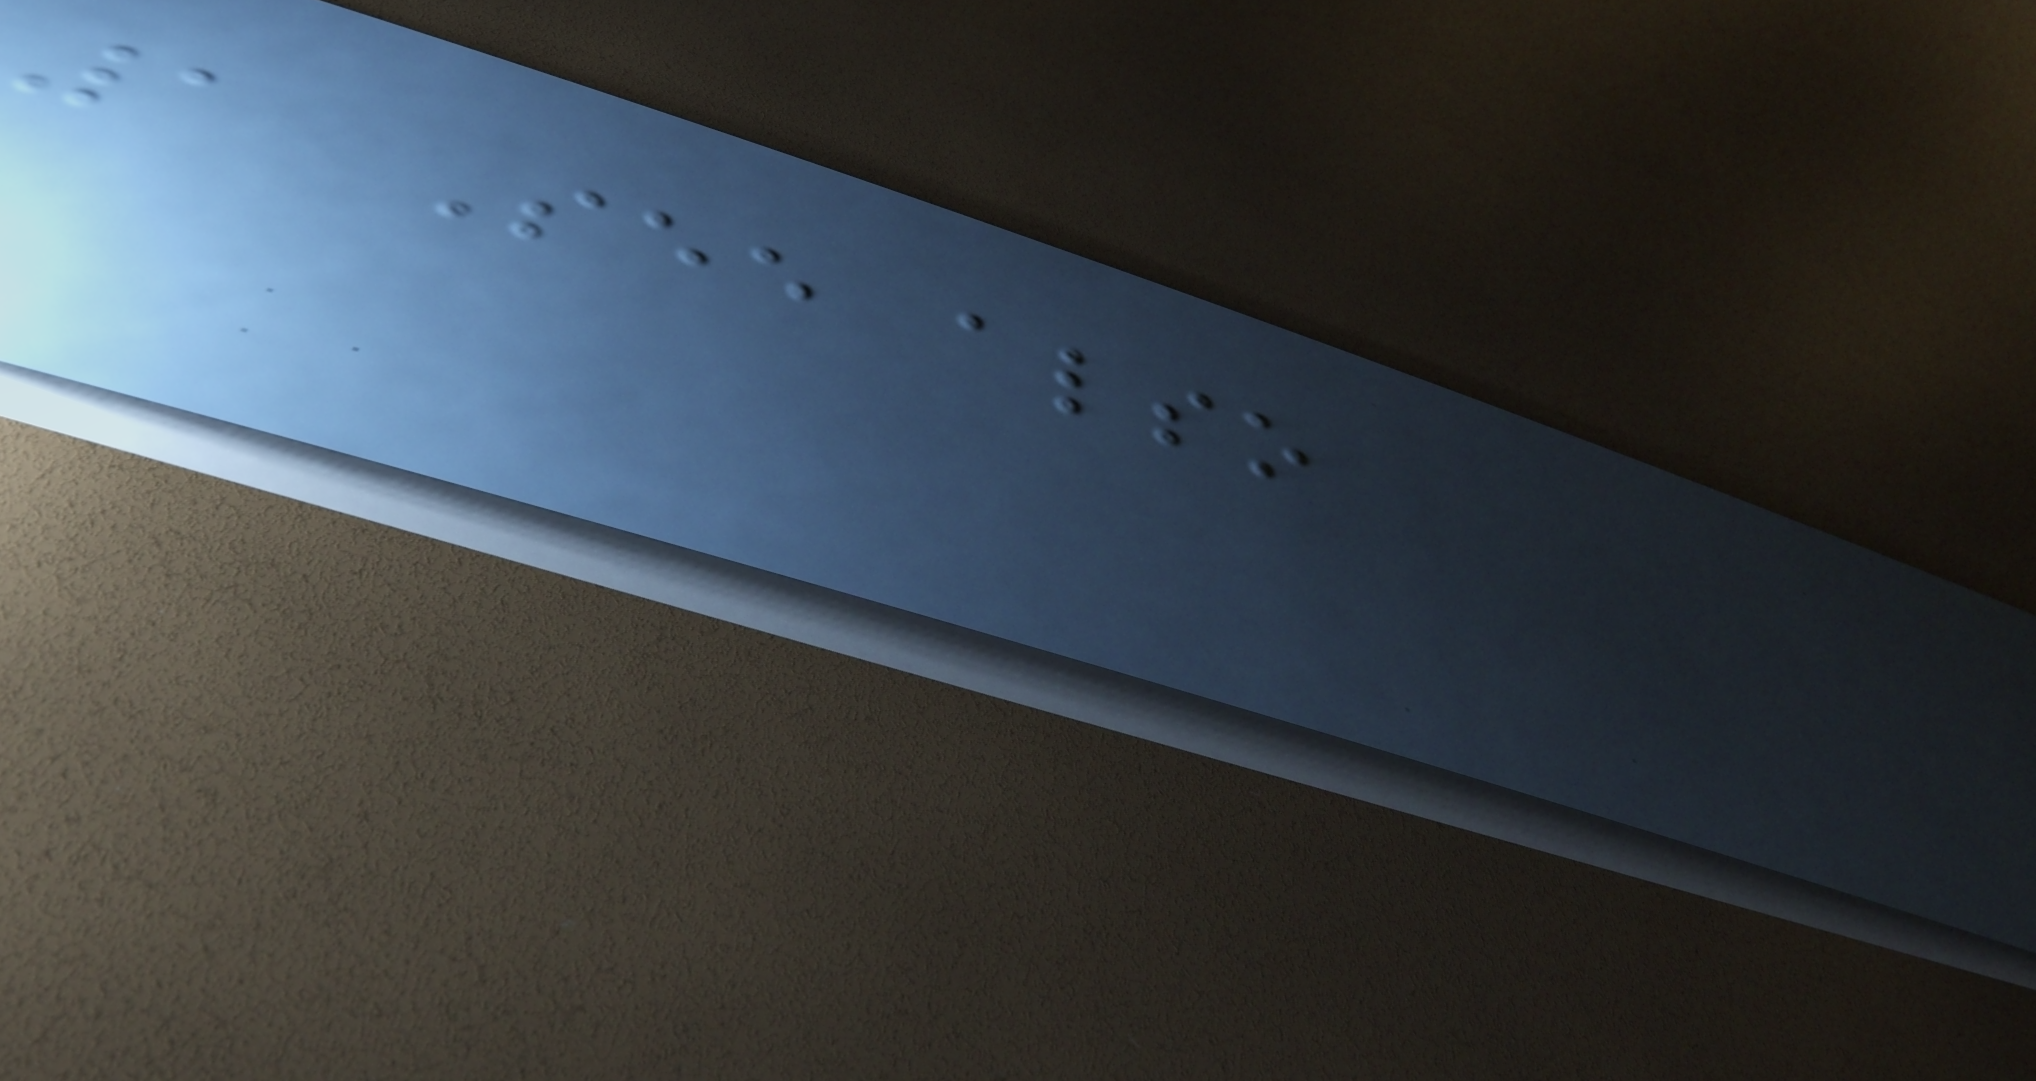1 See also
